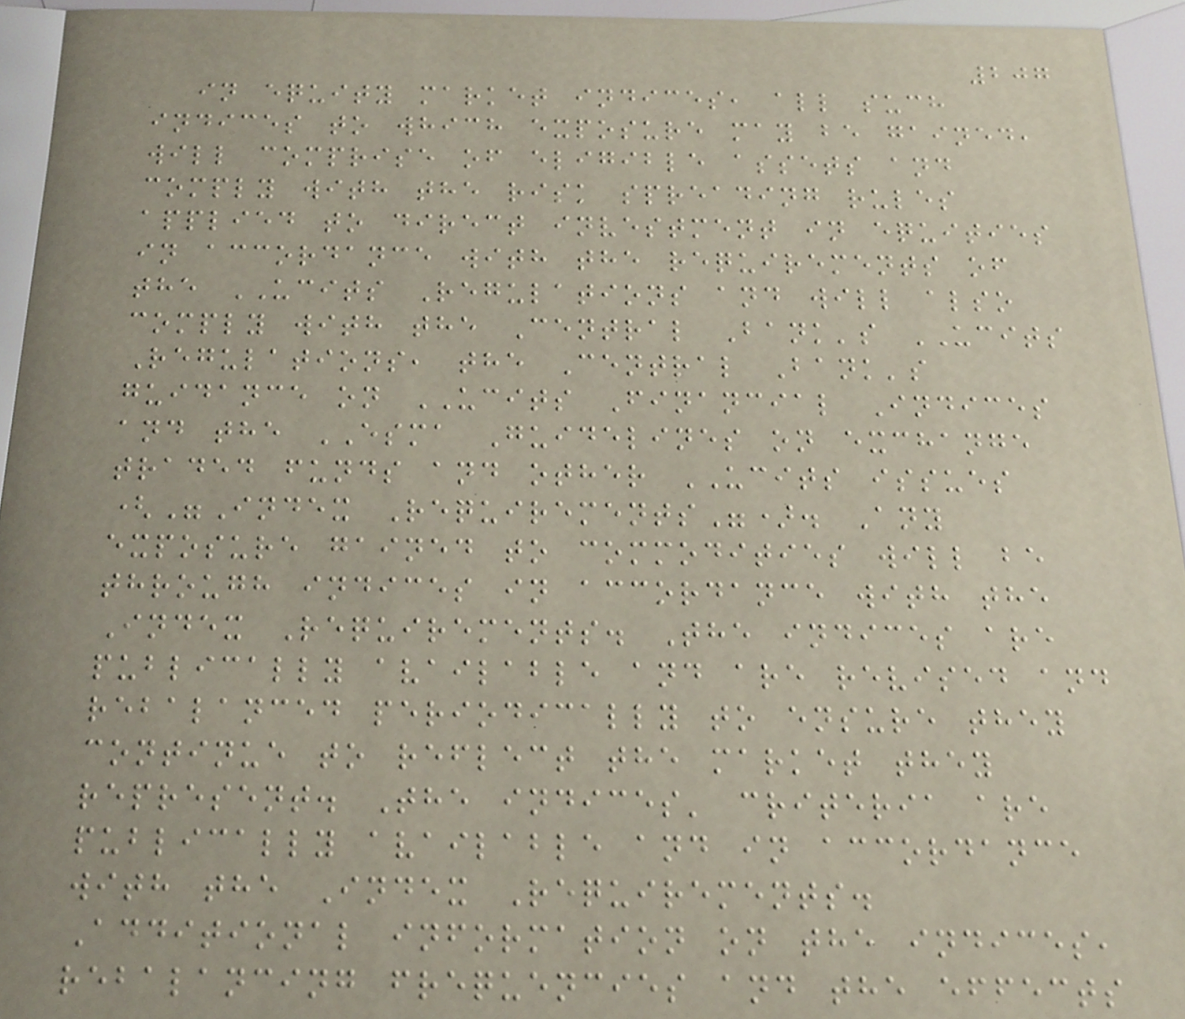207
in equity market indices, all such
indices to which exposure may be gained,
will comprise of eligible assets and
comply with the risk spreading rules
applied to direct investment in equities
in accordance with the requirements of
the UCITS Regulations and will also
comply with the Central Bank's UCITS
Regulations, the Central Bank's
guidance on UCITS Financial Indices
and the ESMA Guidelines on exchange
traded funds and other UCITS issues
("Index Requirements"). Any
exposure gained to commodities will be
through indices in accordance with the
Index Requirements. The indices are
publically available and are revised and
rebalanced periodically to ensure they
continue to reflect the market they
represent. The indices' criteria are
publically available and in accordance
with the Index Requirements.
Additional information on the indices,
rebalancing frequencies and the effects
